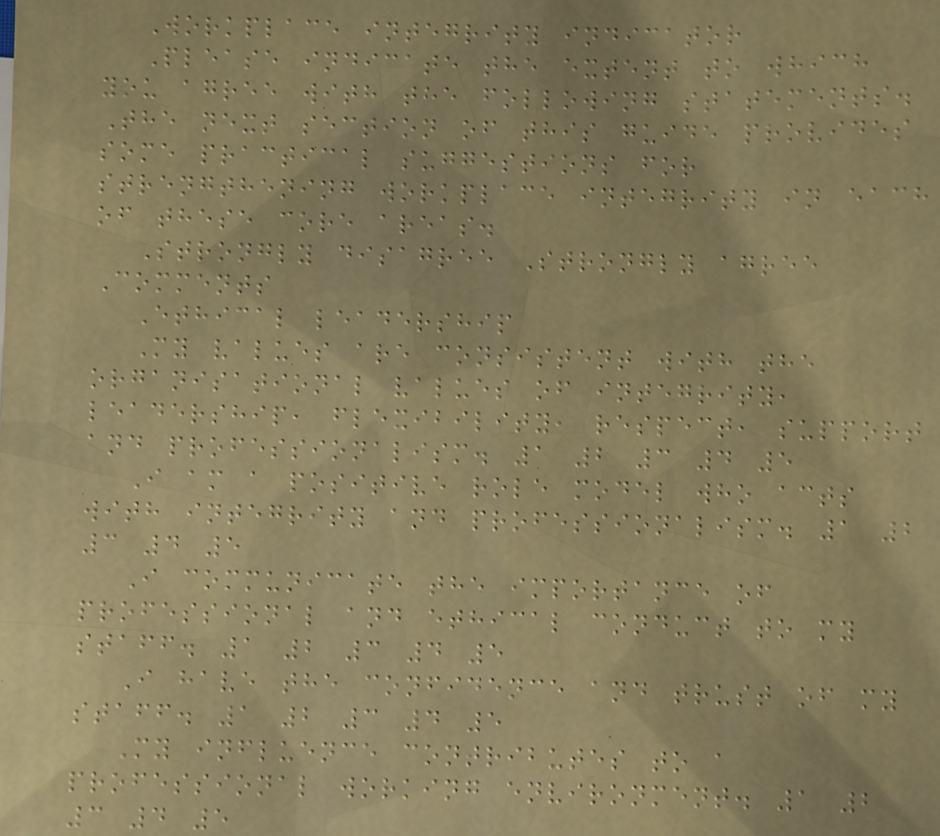Workplace integrity indicator
Please indicate the extent to which
you agree with the following statements.
The next section of this guide provides
some practical suggestions for
strengthening workplace integrity in each
of these core areas.
Strongly disagree Strongly agree
Comments
Ethical leadership
My values are consistent with the
organisational values of integrity,
leadership, flexibility, respect, support
and professionalism. 1 2 3 4 5
I am a positive role model who acts
with integrity and professionalism. 1 2
3 4 5
I communicate the importance of
professional and ethical conduct to my
staff. 1 2 3 4 5
I have the confidence and trust of my
staff. 1 2 3 4 5
My influence contributes to a
professional working environment. 1 2
3 4 5
